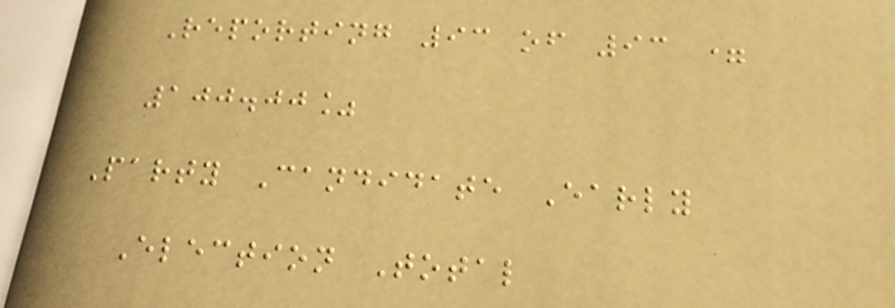Reporting 93 of 93 =
100.00%
Party Candidate Early
Election Total
